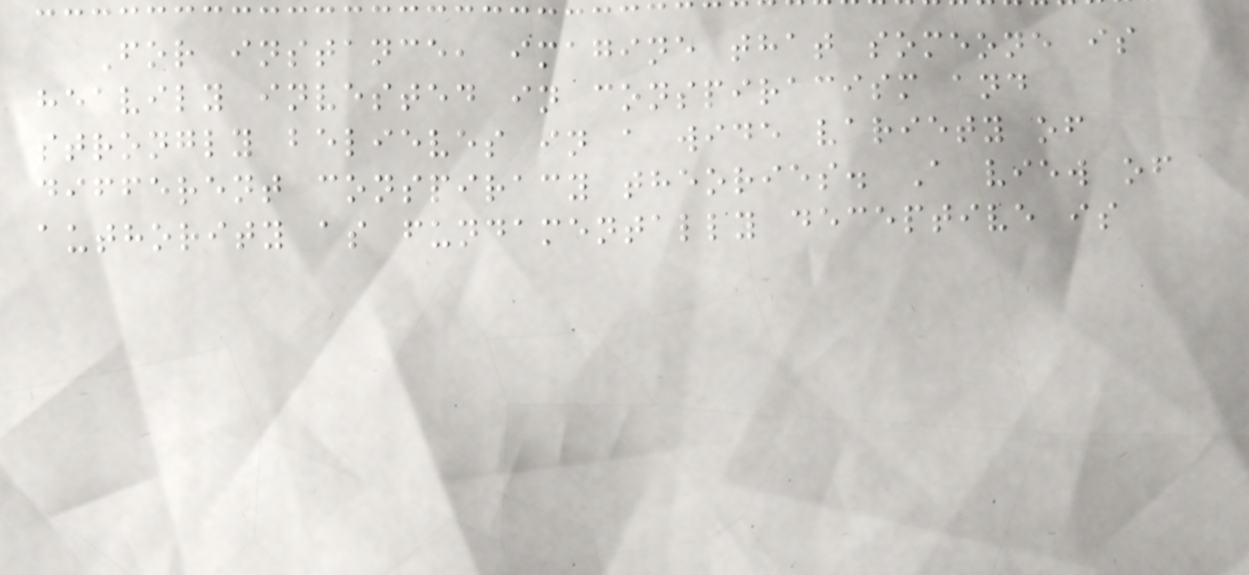For instance, imagine that someone is
heavily invested in conspiracism and
strongly believes in a wide variety of
different conspiracy theories. A view of
authority as fundamentally deceptive is
